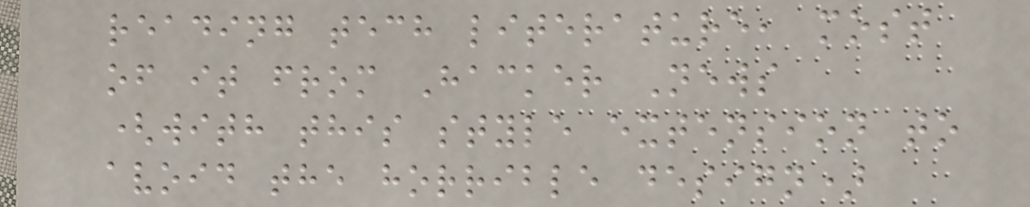reading tech literature, most
of it from Hacker News
(with this style extension to
avoid the horrible design)
